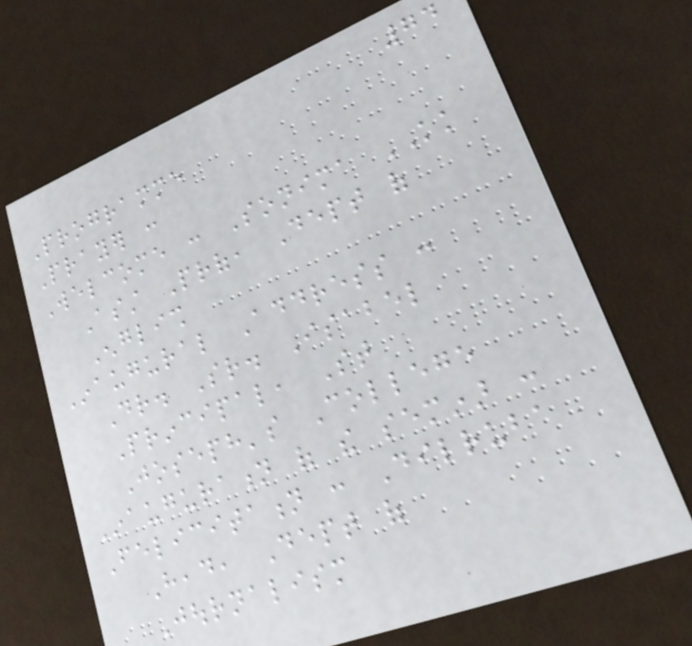74
Programme
Prayer :
Welcome : Sonima KK
Asst Prof, Dept of
English
Inaugural Address :
Dr. Sr. Isabel
Principal, St
Joseph's College
Inauguration of the seminar :
Felicitation : Dilruba
Head, Dept of
Journalism
